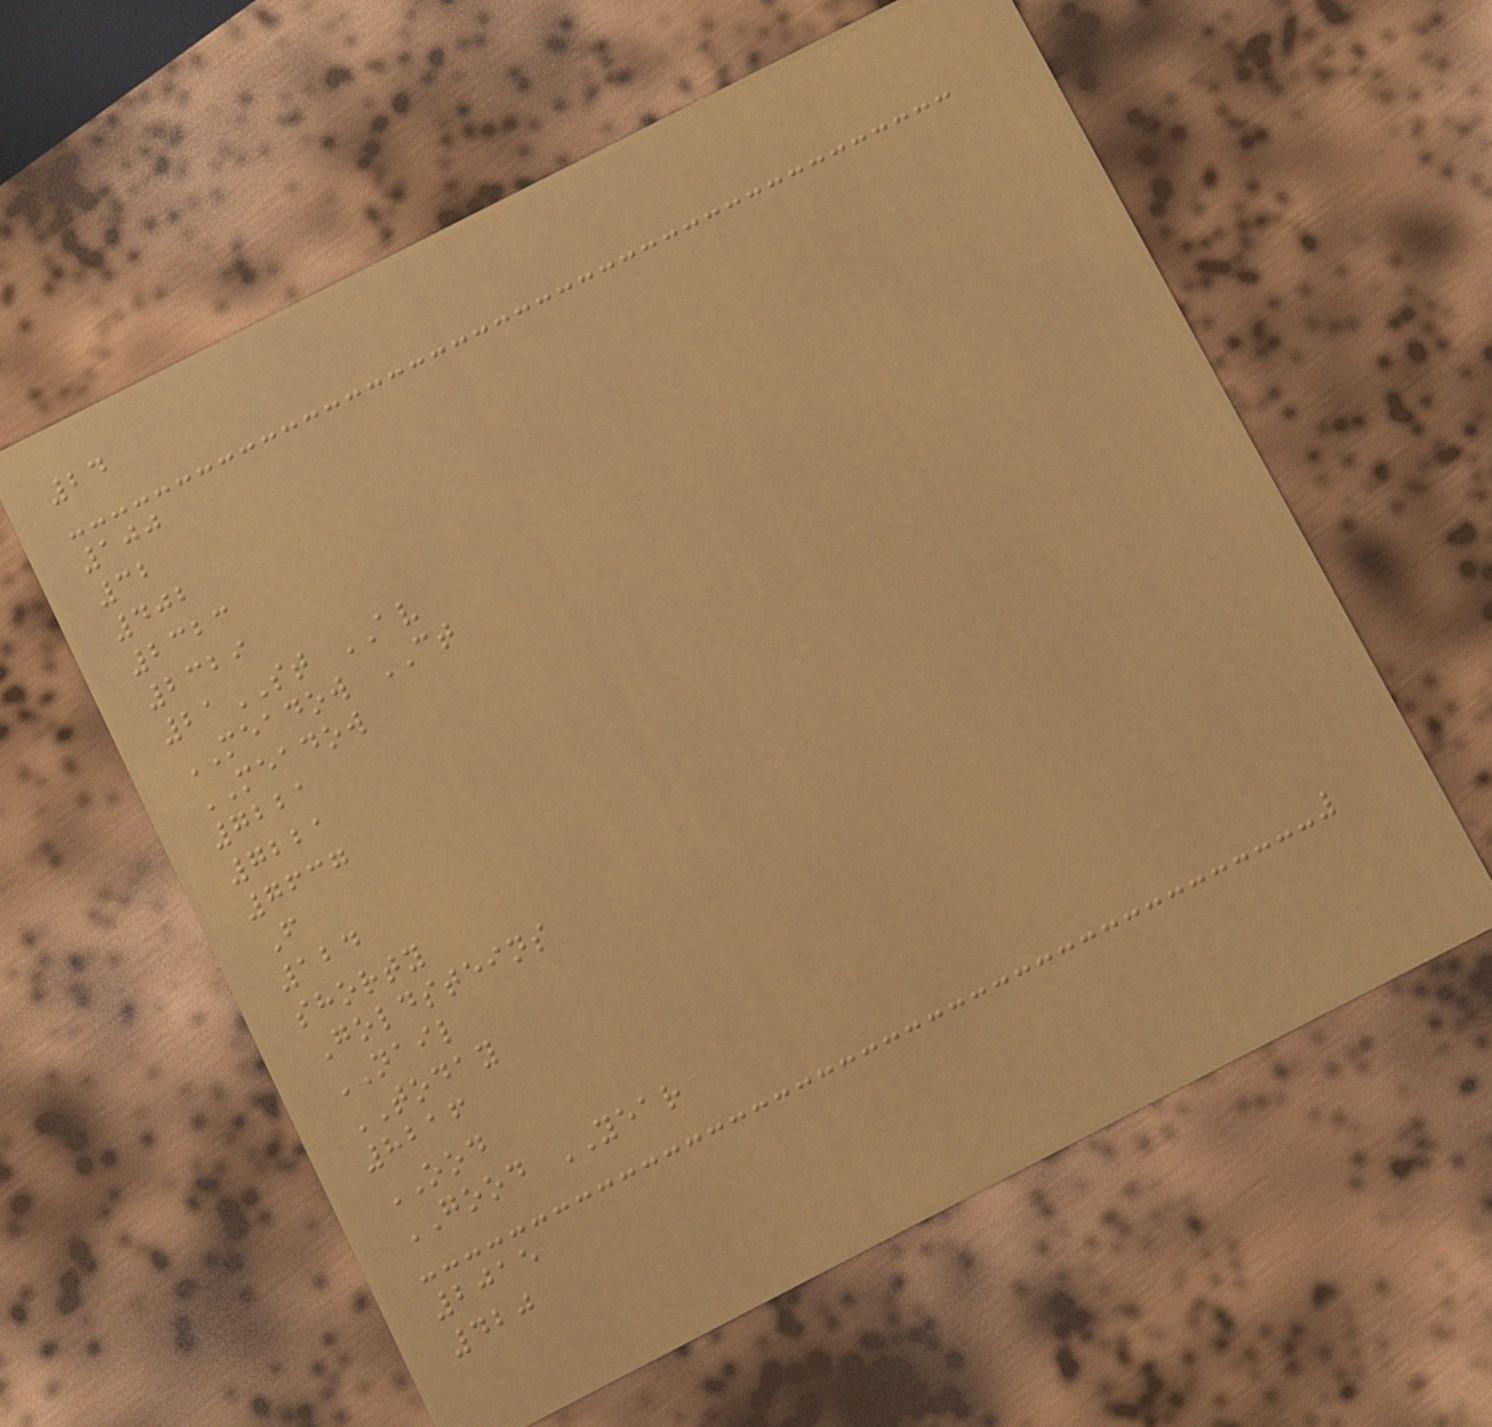24
100
32
402
2323
2329
21ST AV
MEADOW CT
MEADOW
7221
7221
7637
F
124
shorty
Goldsteins
NAIL
TODAY
8216
OOD
GOOD YEAR
2015
420
